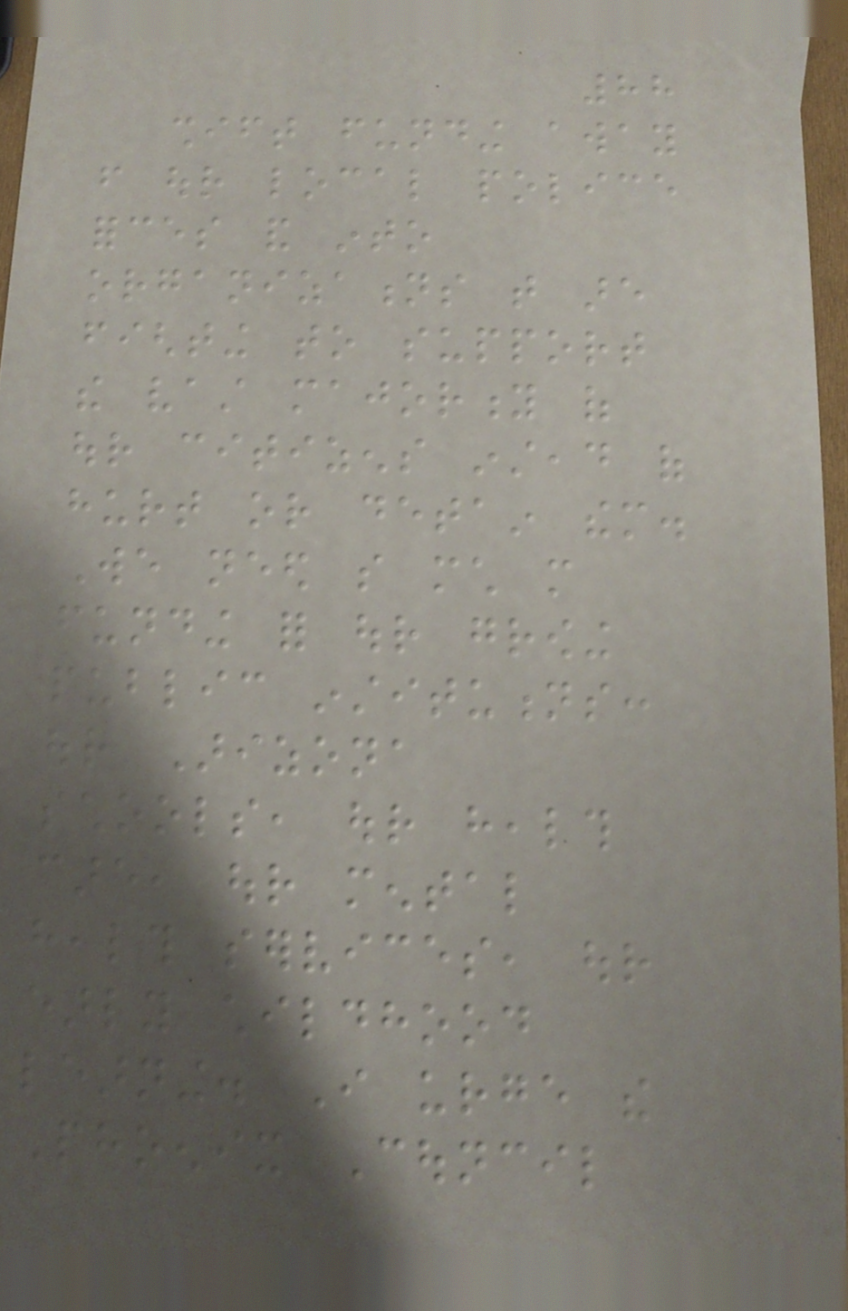88
shift funding away
from our local police
forces and into
organizations that are
fighting to support
the vast majority of
our citizens instead of
hurt or detain them.
We need so much more
funding for our growing
public institutions:
our Arizona
schools, our health
care, our mental
health services, our
early childhood
learning. I urge the
Phoenix Council
